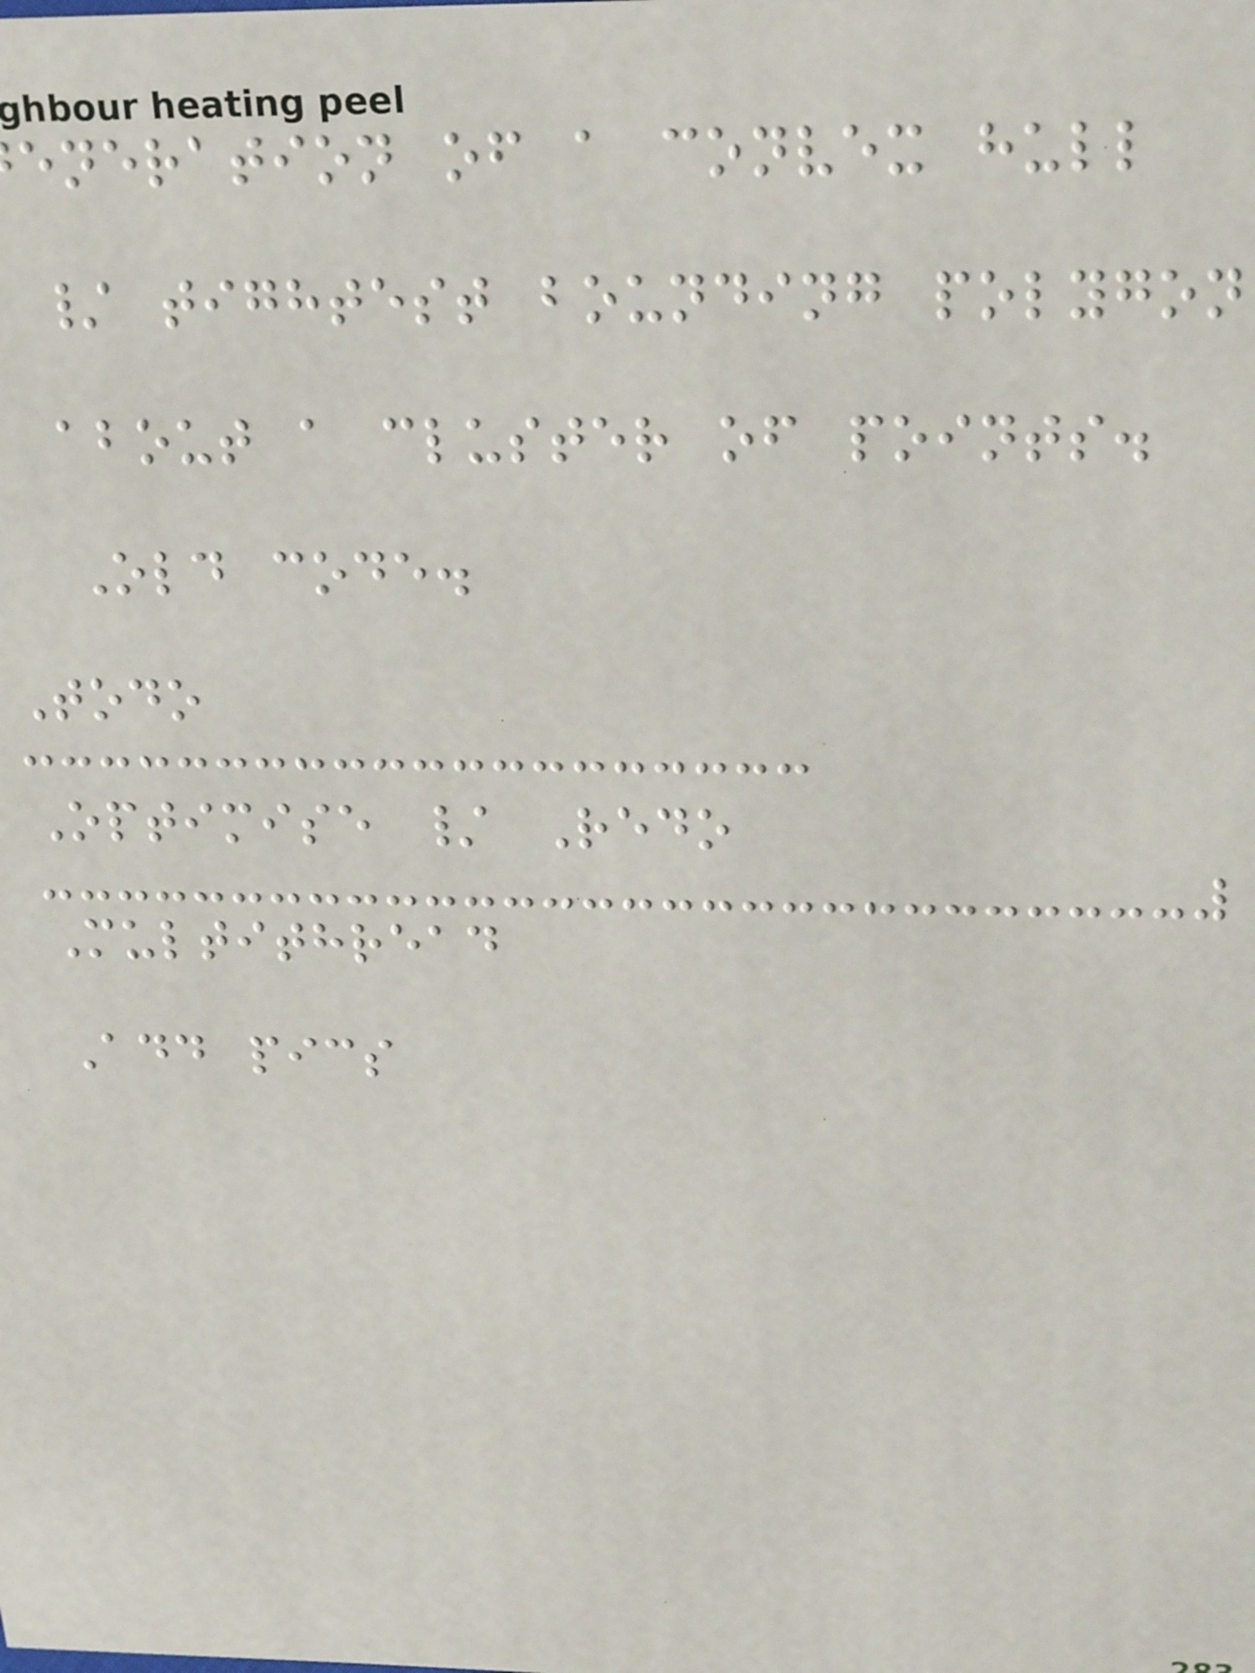eneration of a convex hull
/ tightest bounding polygon
about a cluster of points.
Old code.
Todo
Optimise / Redo
Multithread
Add pics
